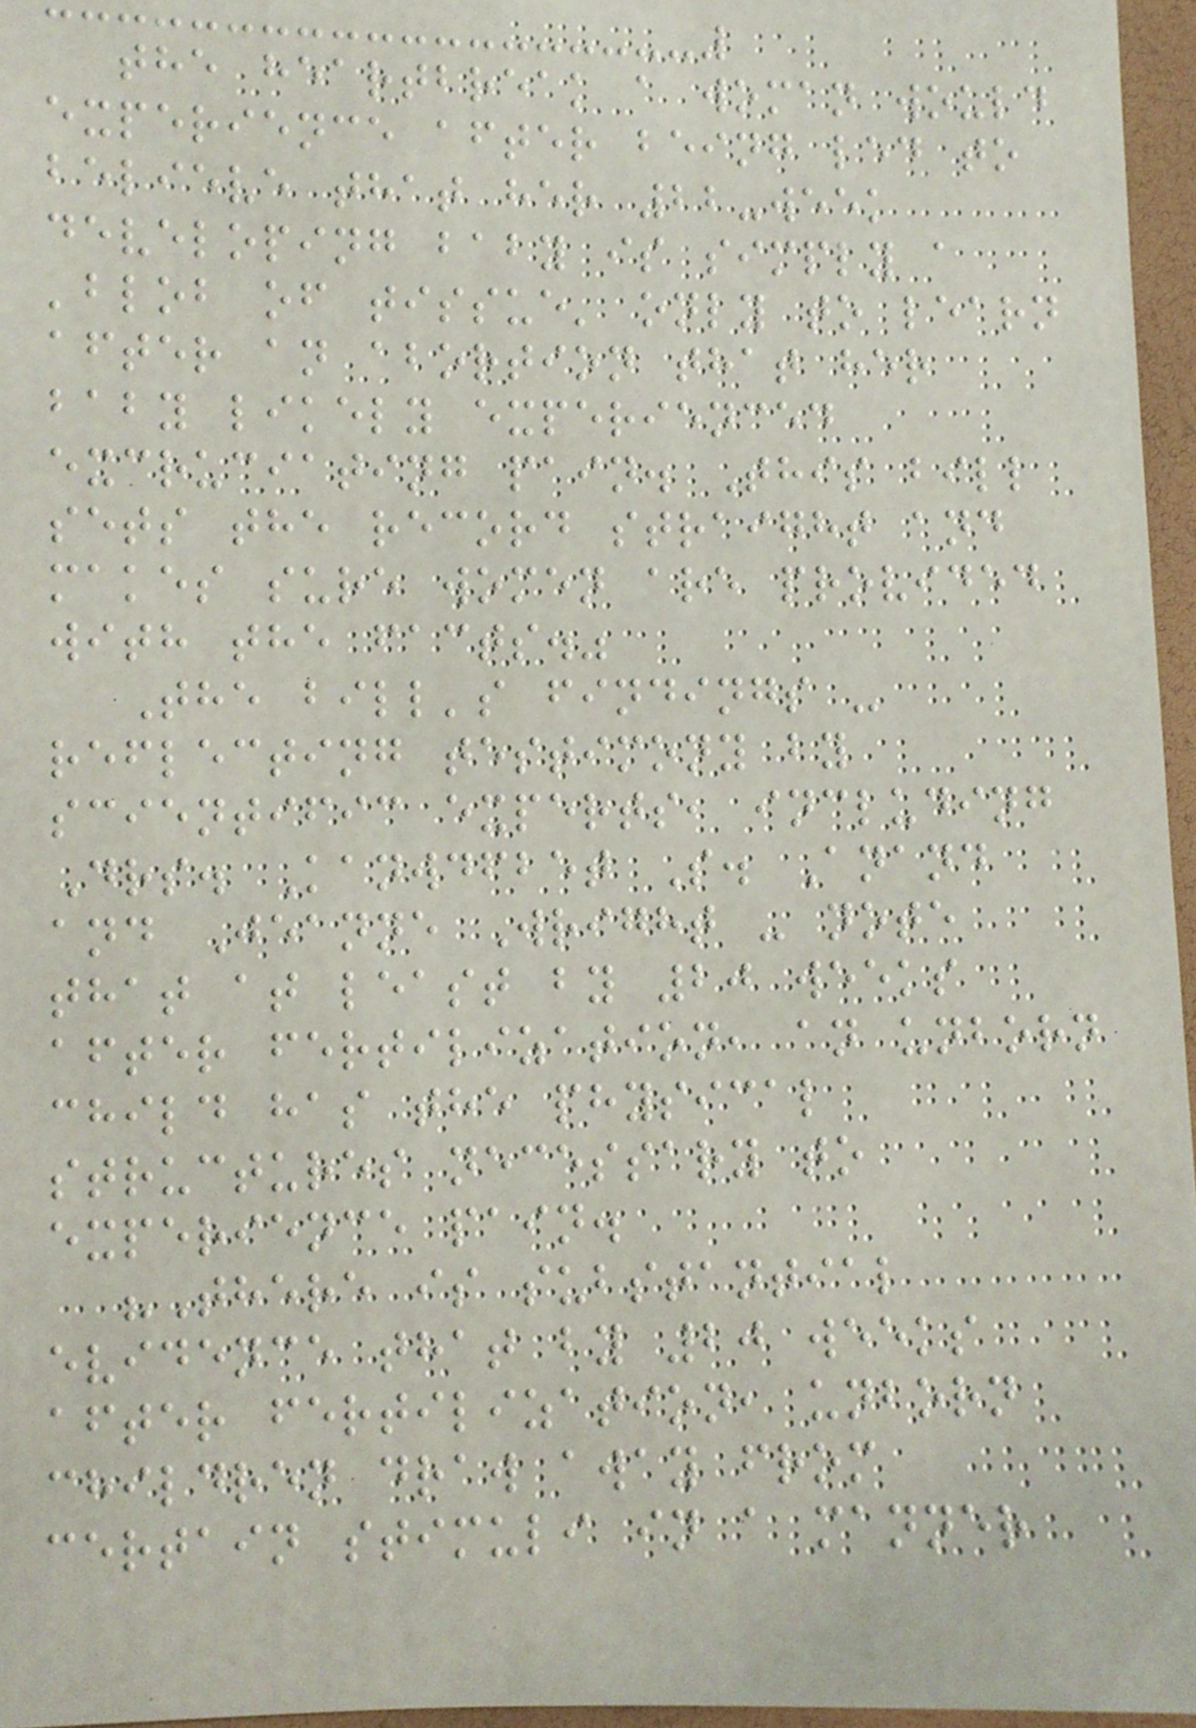the heartbreak a woman would
experience after being led to
believe that her 22-week
developing baby is simply a
'blob of tissue' only to learn
after an abortion that her
baby likely experienced
excruciating pain. This bill
sets the record straight and
makes sure women are provided
with the facts."
The bill's findings -
reflecting testimony by
scientific experts, including
Drs. Kanwdfbet S. Anand
and Jeanne Wright - note
that at least by 20 weeks
after fertilization, an unborn
child has the physical
structures necessary to
experience pain.
"There is substantial
evidence that by 20 weeks
after fertilization, unborn
children draw away from
certain stimuli in a manner
